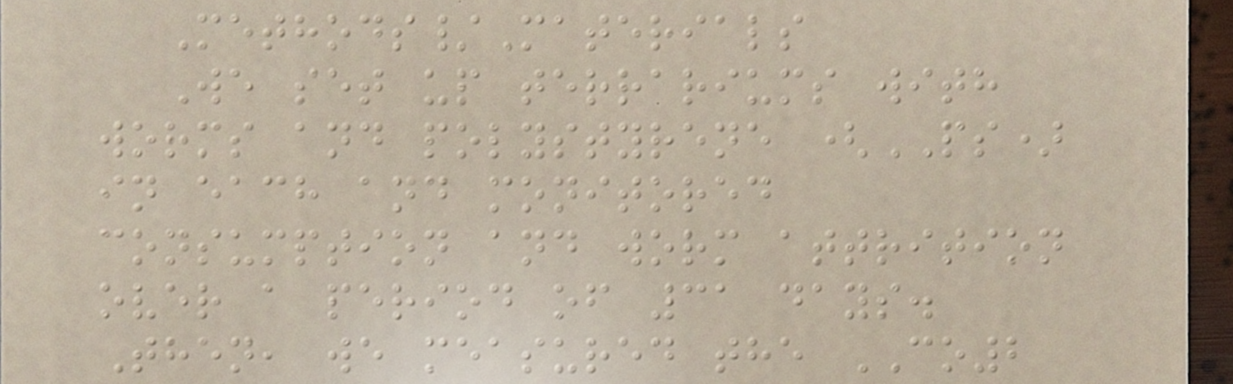Methods/Materials
We set up terrariums with
worms and polystyrene (PS)
in each and monitored
consumption and worm attrition
over a period of 31 days.
Then, we measured the CO2
